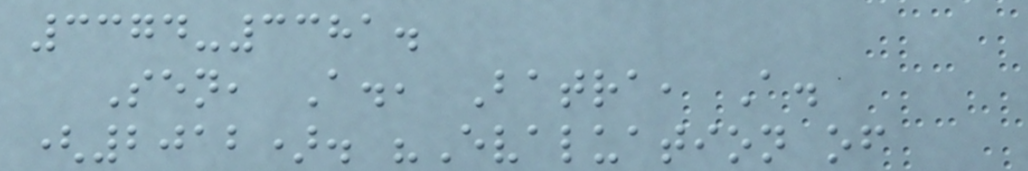3374-3381.
Sen, A., Batra, A.
(2012). "Evaluation of
